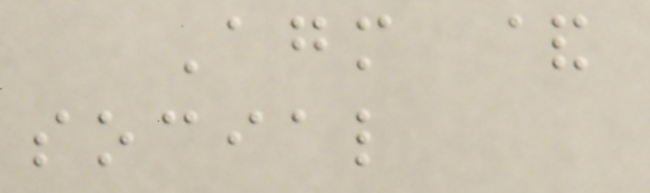Agm &
social
